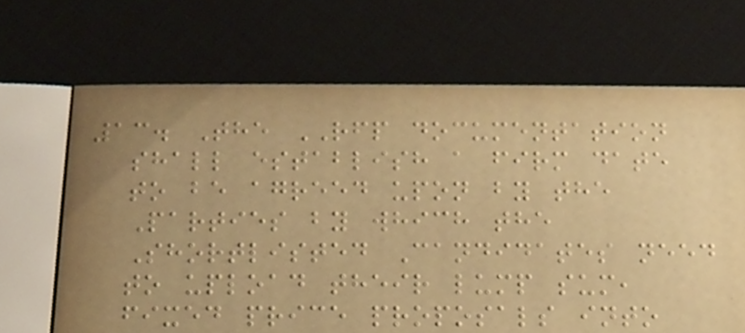13. The RFP documentation
shall establish a firm date
to be agreed upon by the
Parties by which the
Shortlisted Candidates need
to upload their lump sum,
fixed price proposals into
